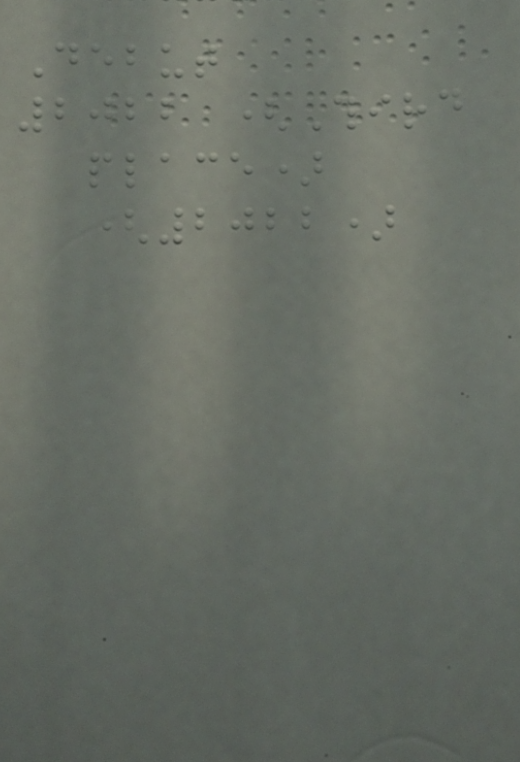Debut
2022 (Third
place)
(2022)
